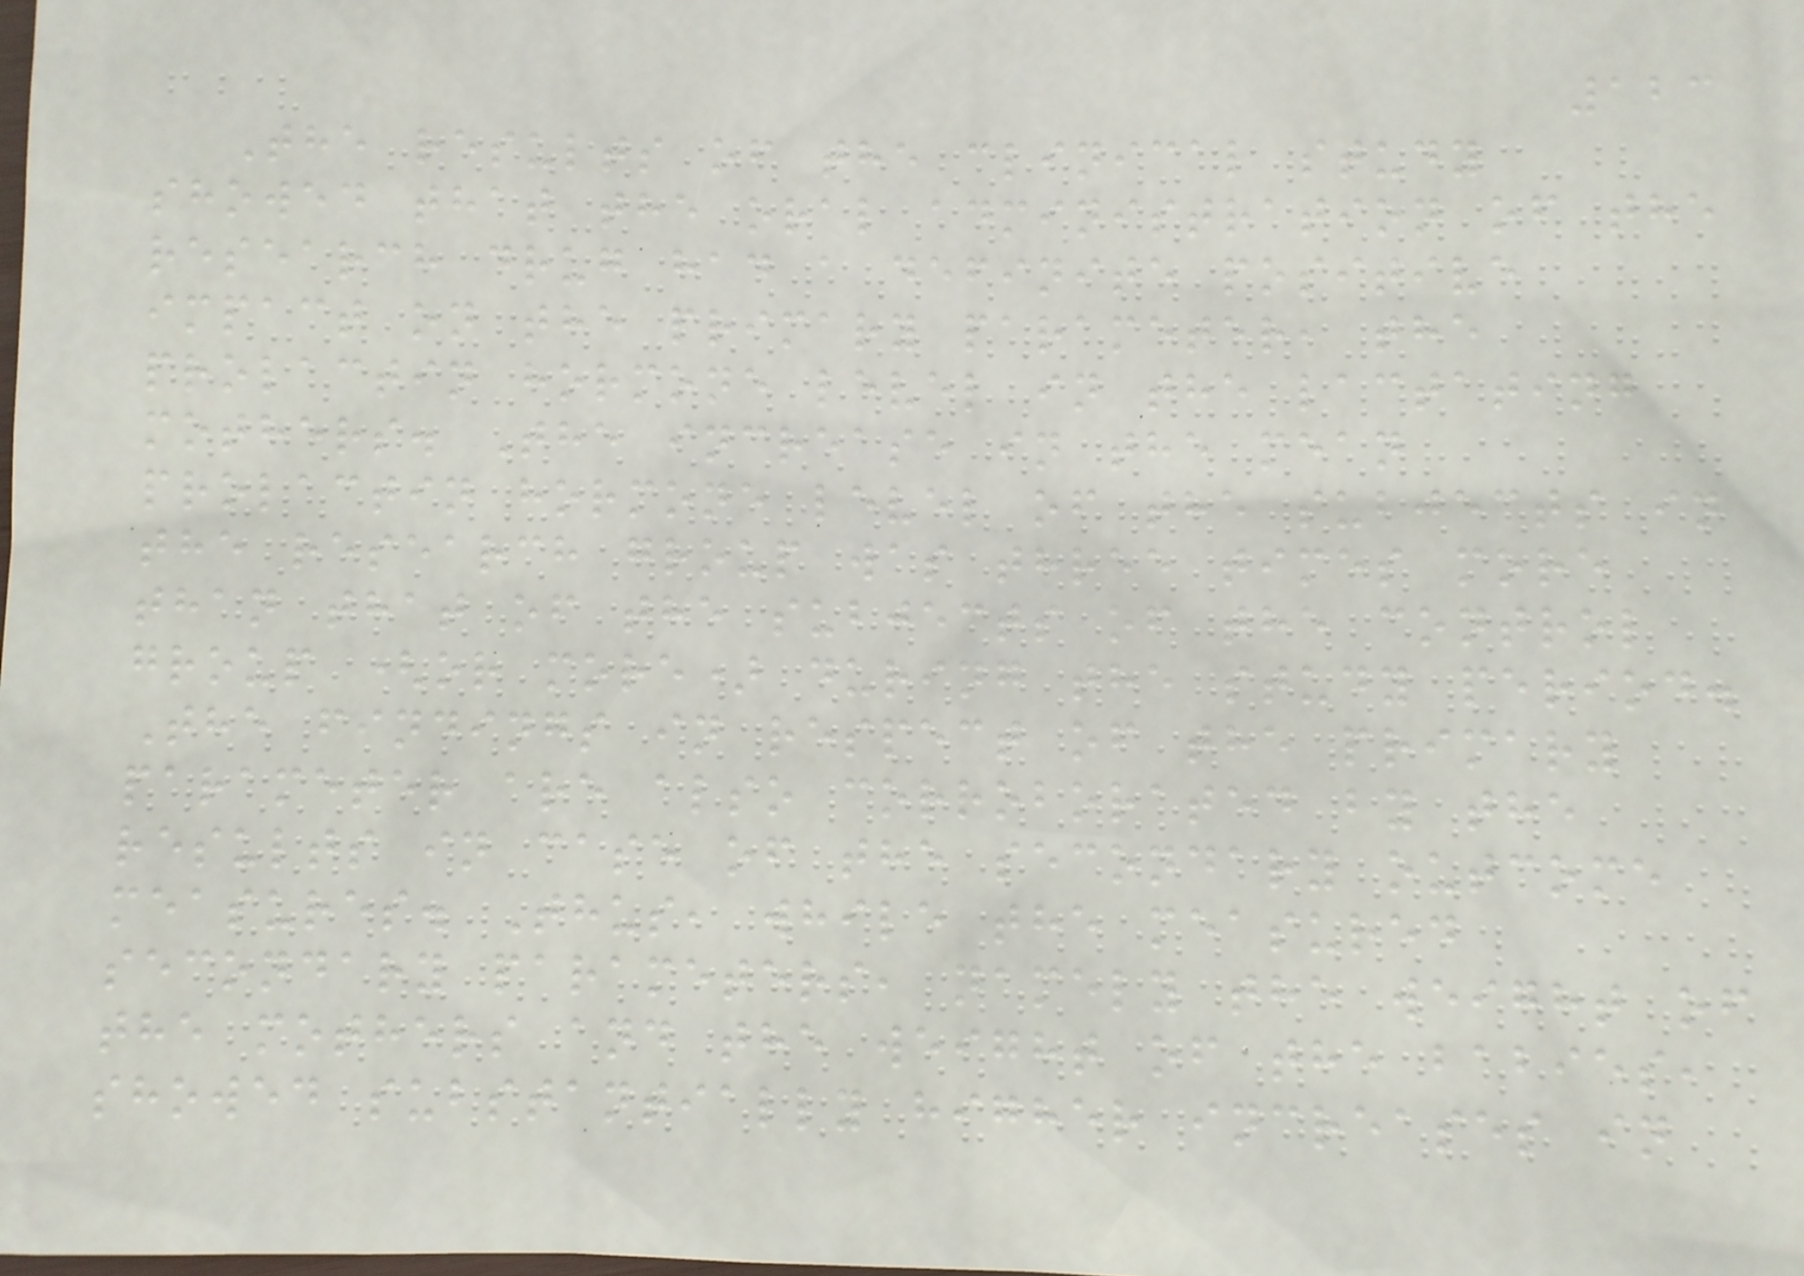123
The results of the clinical study
showed that the oral administration of the
research drug had a definite positive
impact on the primary parameter, the
prolactin hormone level in the lactating
mothers. The increase in the mean
prolactin hormone level of the subjects in
the research group was three times more
than that of the subjects of the control
group (or more) during the study period.
The findings in respect of the primary
parameter are also corroborated by the
results in case of the secondary outcome
measures. Thus, while the measured
secondary parameters, namely the weight of
the mothers and the weight of the babies,
showed substantially higher increases in
